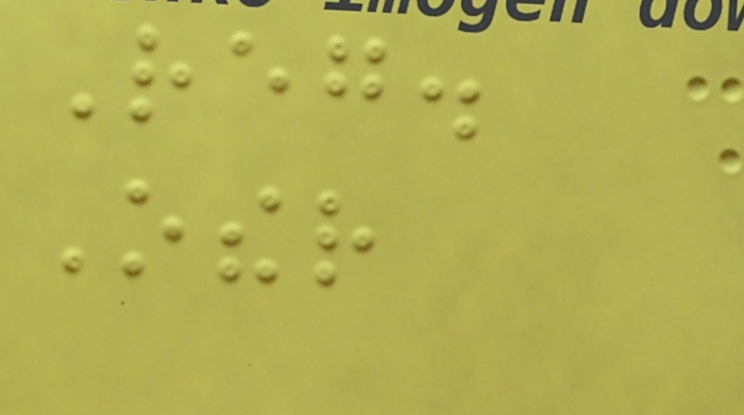Reg.
Other
